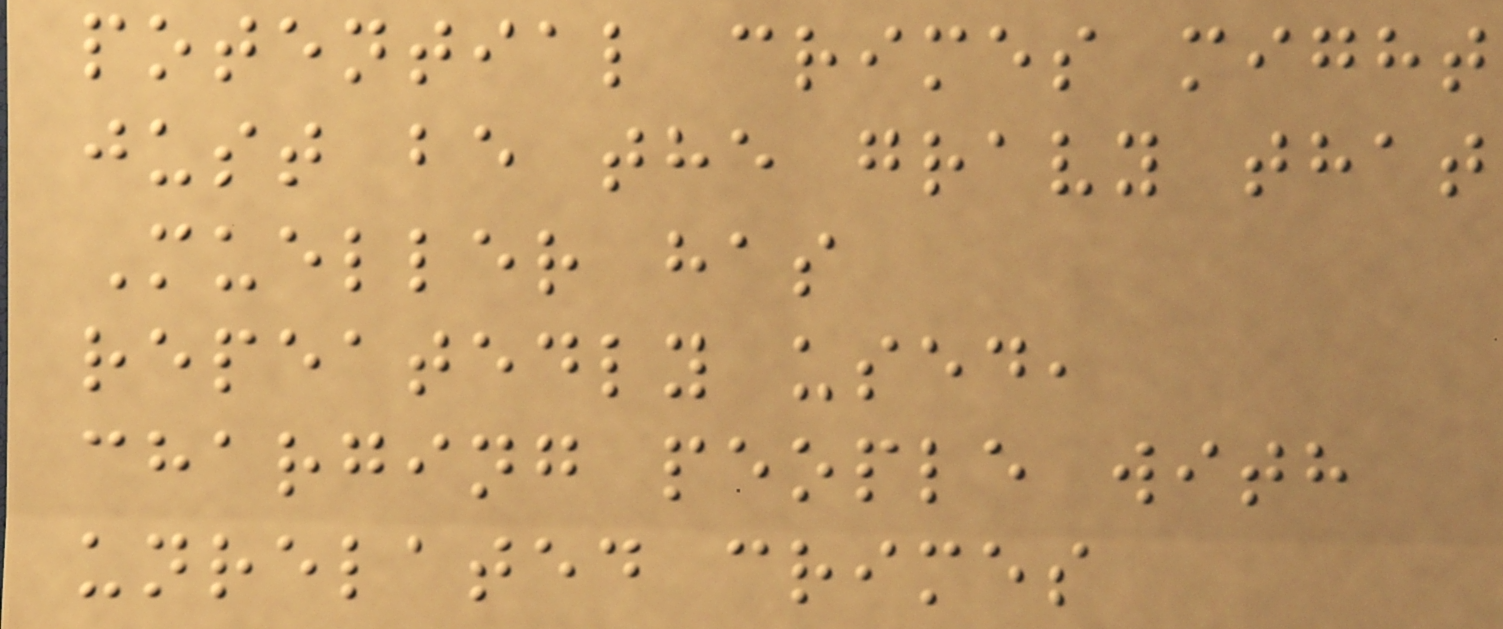potential crimes might
just be the gravy that
Mueller has
repeatedly used,
charging people with
unrelated crimes
